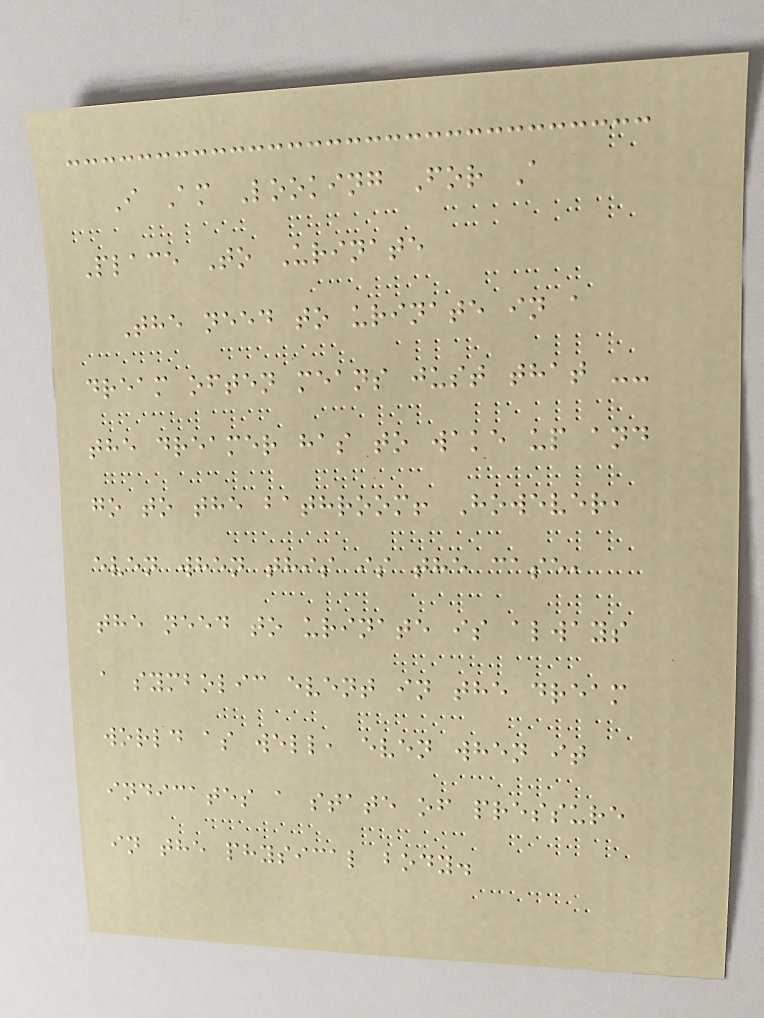I Am Looking For A
Place To Urinate
The need to urinate in a
dream often means just that --
the dreamer has to wake up and
go to the bathroom! However,
even when this is the case,
the need to urinate is always
a symbolic event in the dream
world as well, even when it
indicates a state of pressure
in the physical body.
